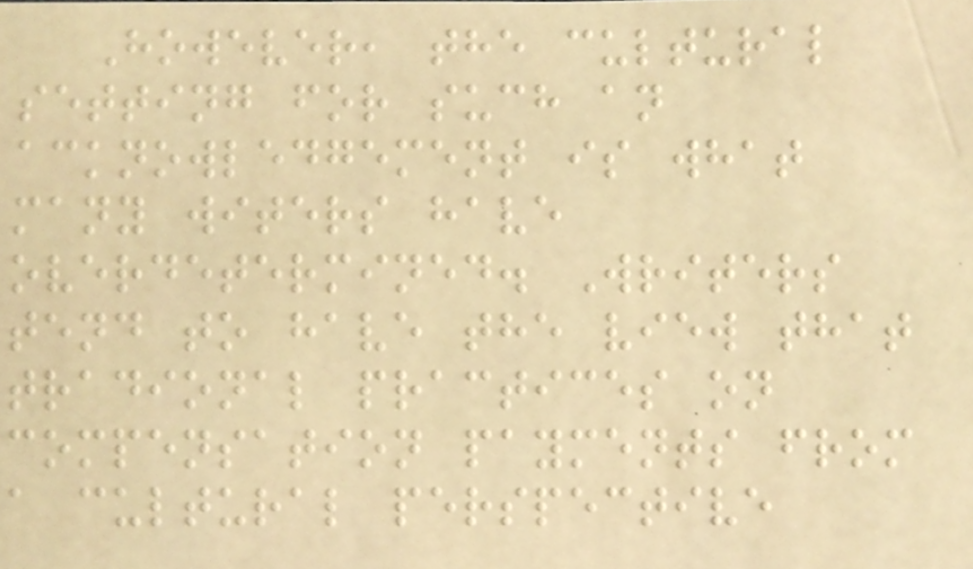However, the cultural
setting for such an
acknowledgement is what
many witers have
overdetermined. Writers
tend to have the view that
tradional practices on
compensation payments from
a cultural perspective
